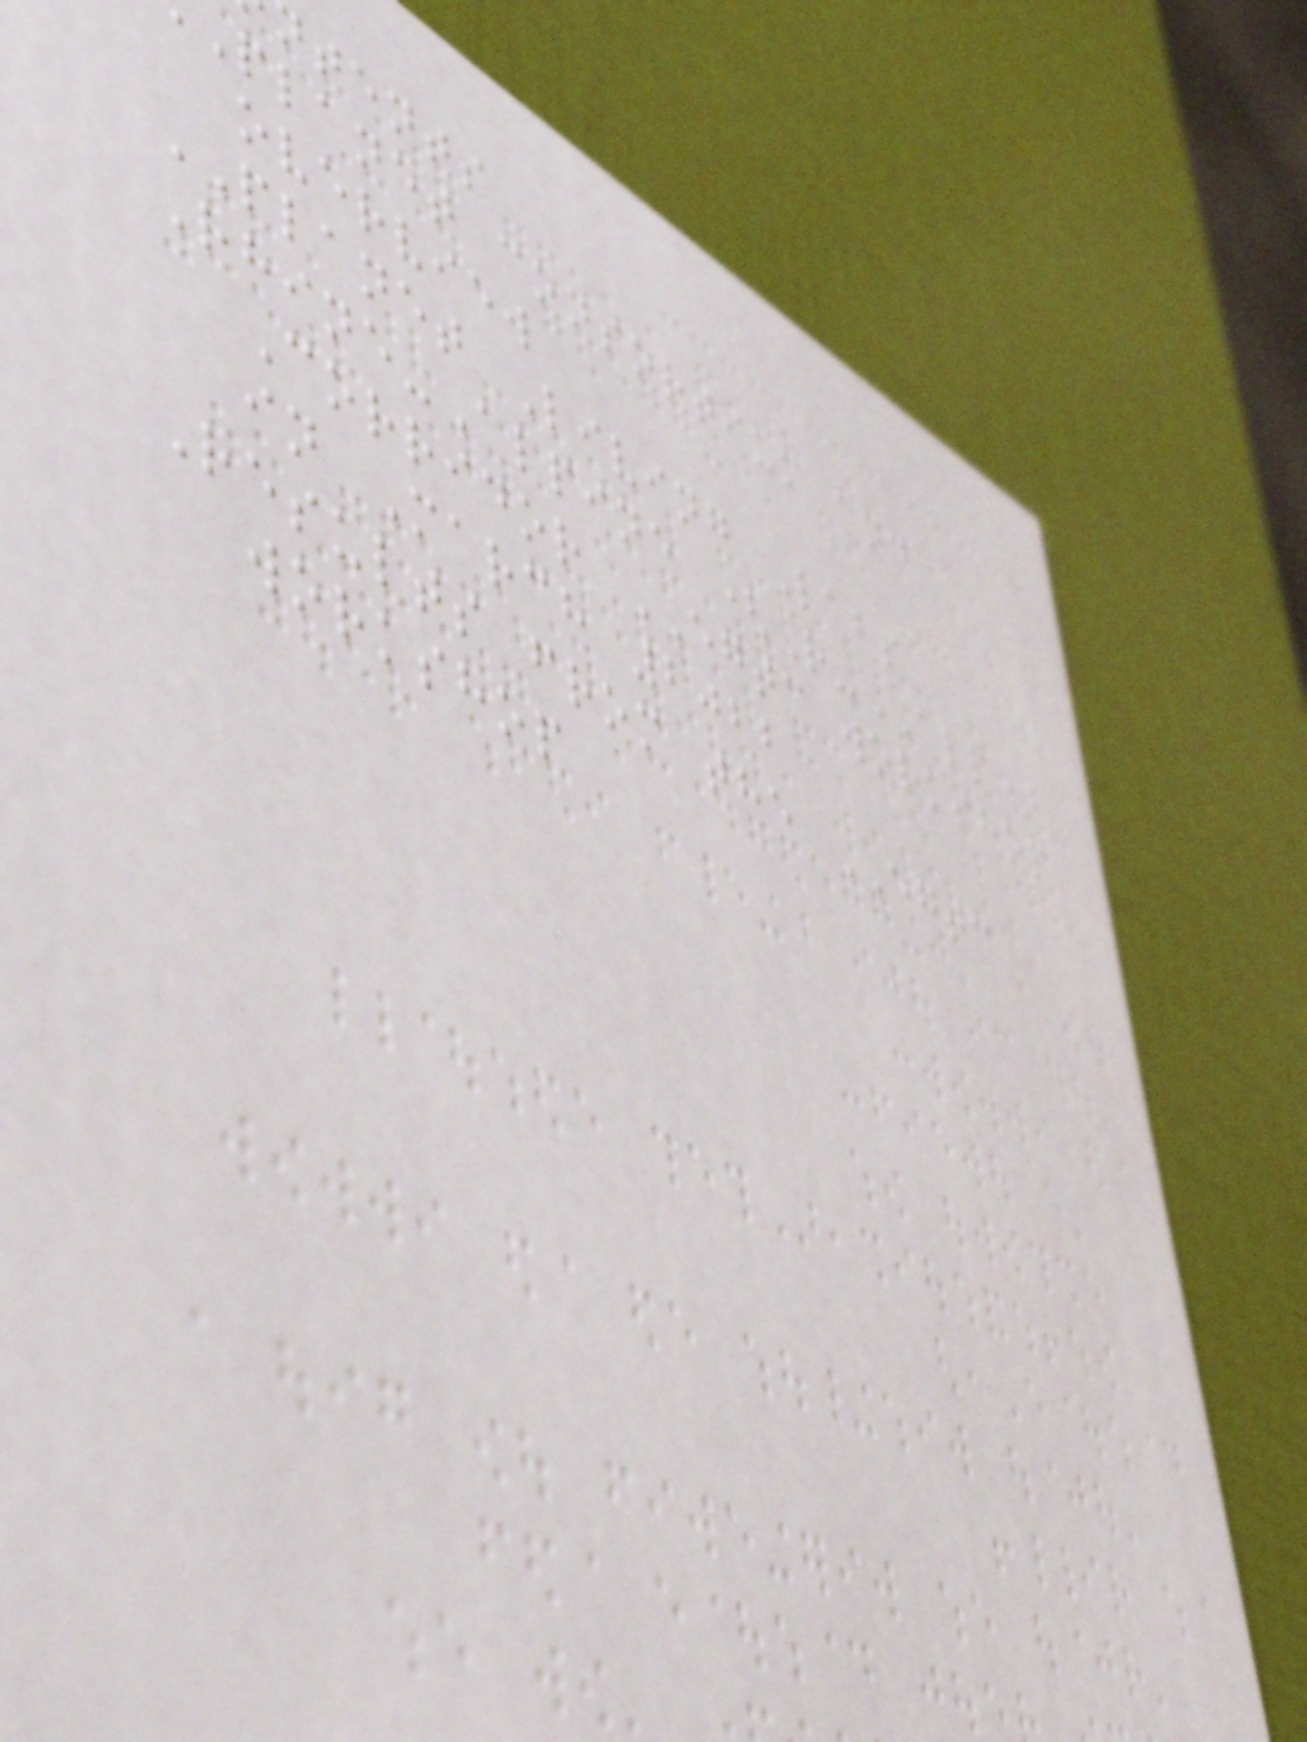tents
planet consortium and
overview
PLANET Living Labs
Rhine-Alpine (R-ALP)
Corridor EGTC workshop
in March 2022
Results from the EGTC
workshop
